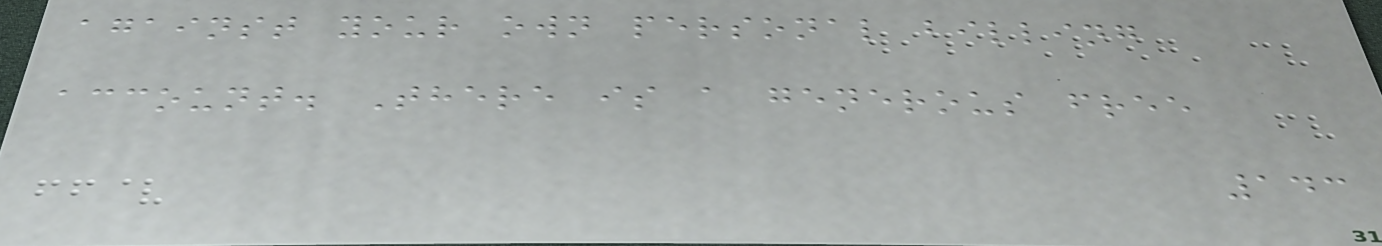against your own personal billing
account. There is a generous free
143
